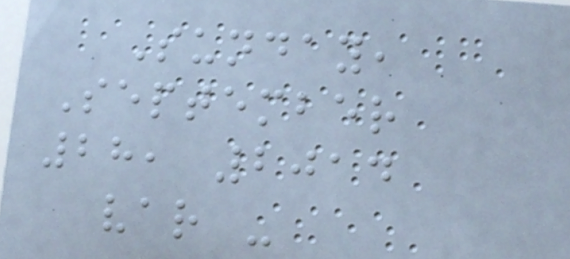Sunday,
September
28, 2014
var -
